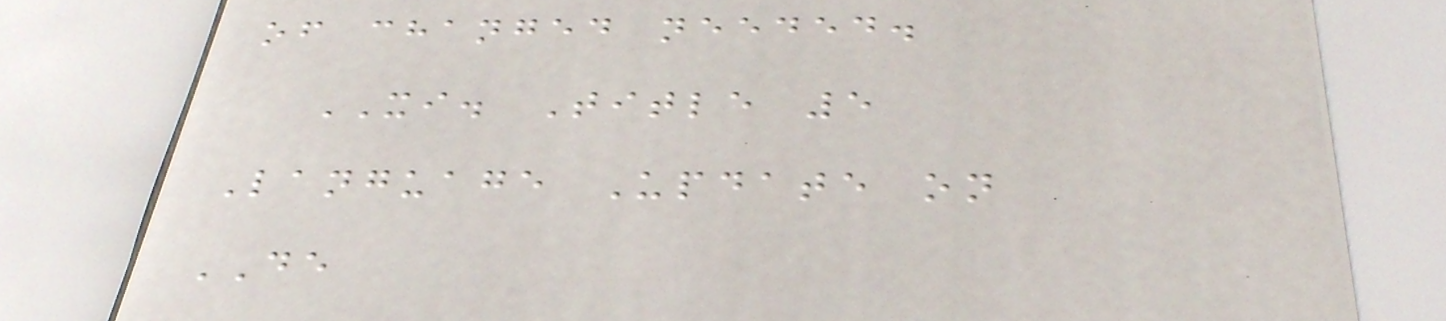of changed needed.
XI. Title 5
Language Update on
DE
